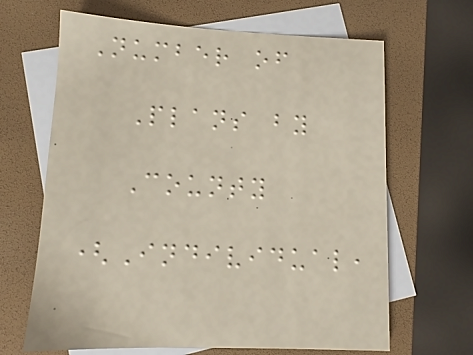Number of
Plans by
County
(Individual,
